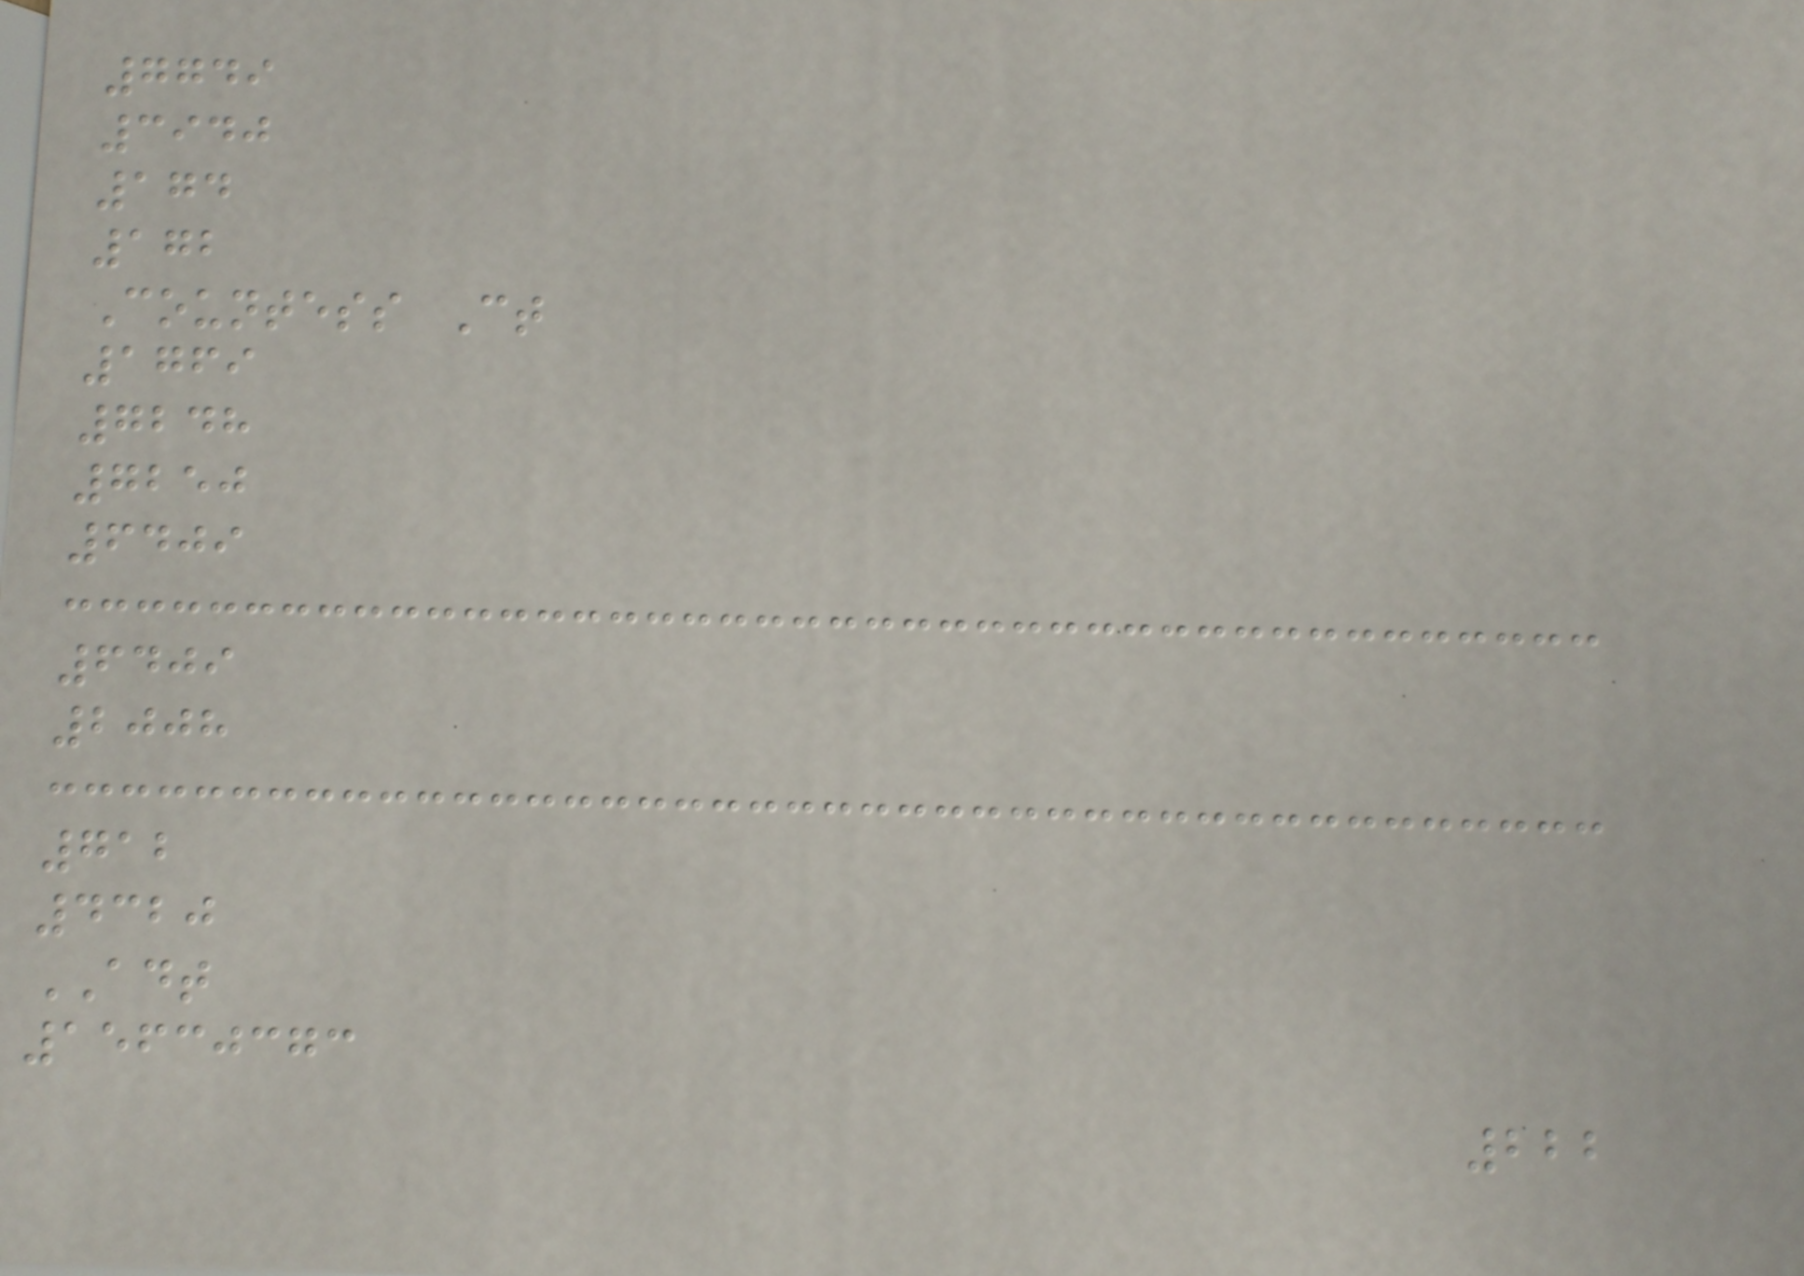7749
3940
174
172
Countess Ct
1769
7248
7250
6409
6409
2008
712
4320
ADT
15630373
222
